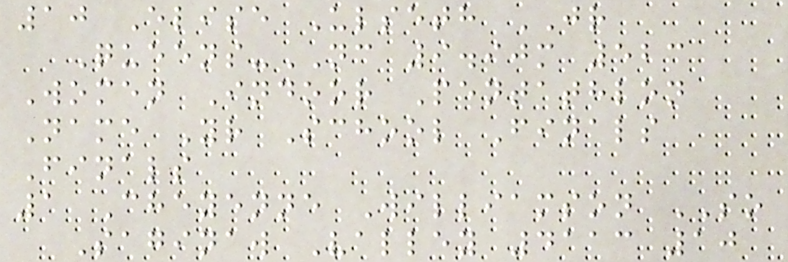10 Elise Ulseth JR
Queens-NC 9.90m 523
Women Indoor Pentathlon
Name Yr School Finals
Finals
1 Cheyenne Williamson SO
Saginaw Valley 4113 10
